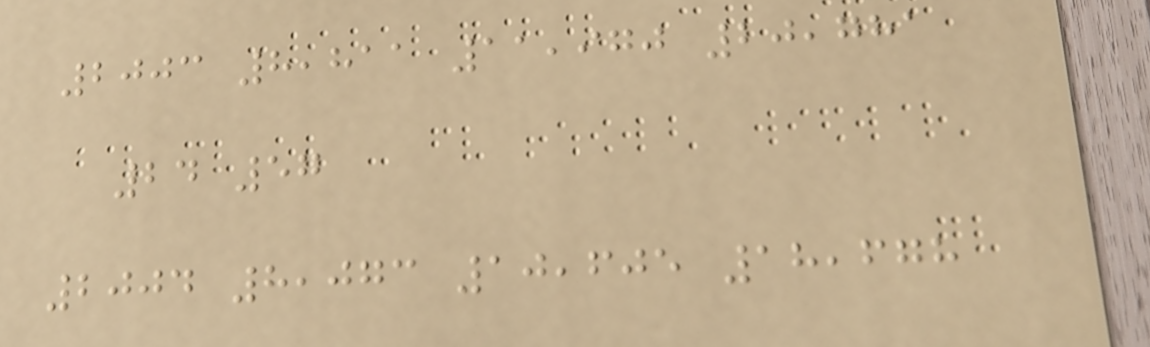2003 8,811 11,970 20,781
24 57
2004 8,073 10,605 18,678
